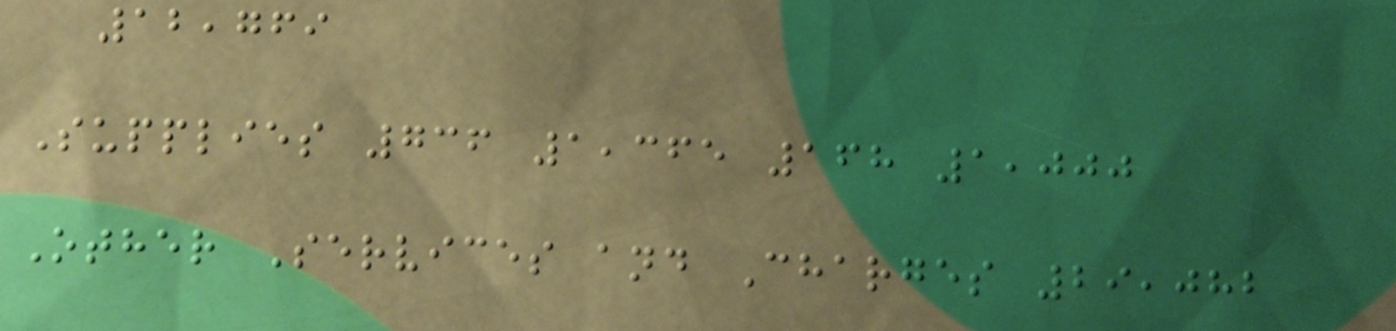12,769
Supplies 736 1,365 168 1,000
Other Services and Charges 29,082
